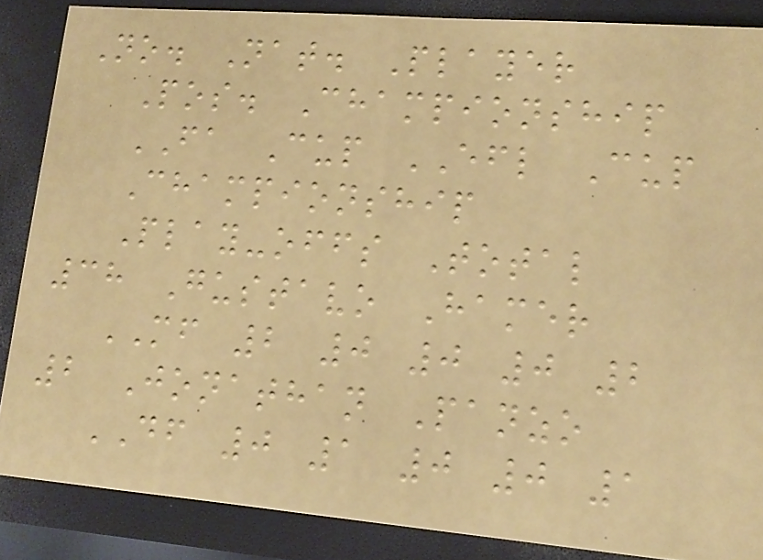No. Nat. Player
Pos. Championship
FA Cup EFL Cup
Championship
Play-offs Total
38 Gustavo Hamer
MF 2 0 0 0 2
2 Jonathan Panzo
DF 0 1 0 0 1
